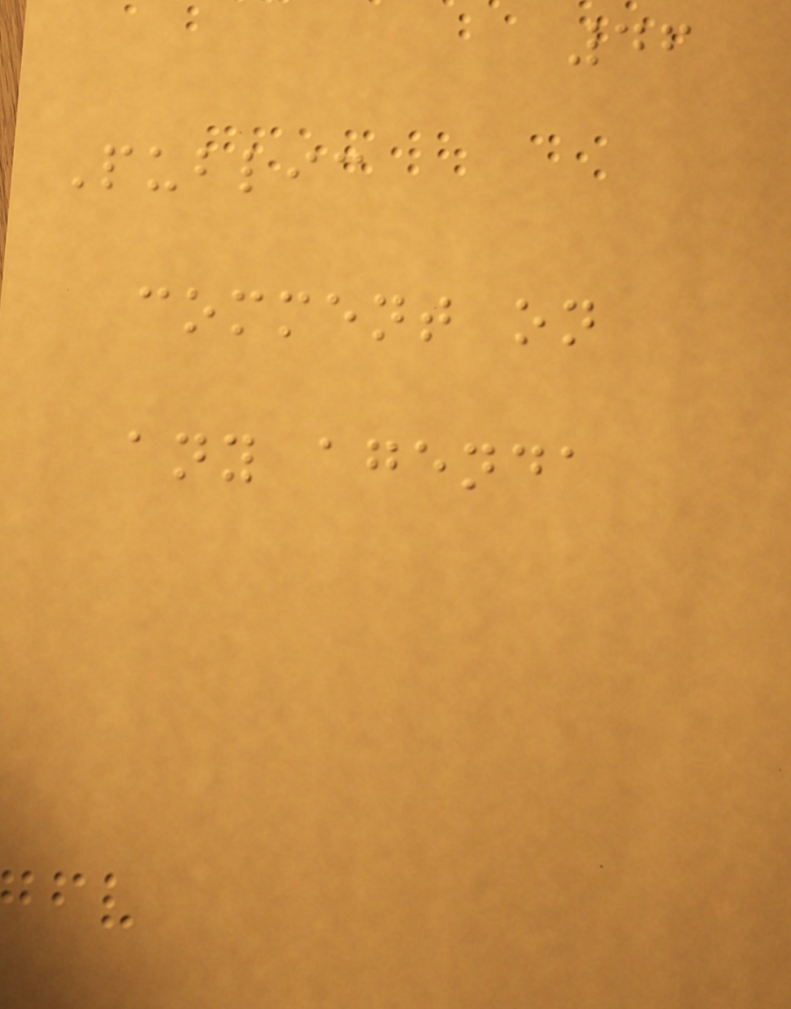46
Public
comment on
any agenda
